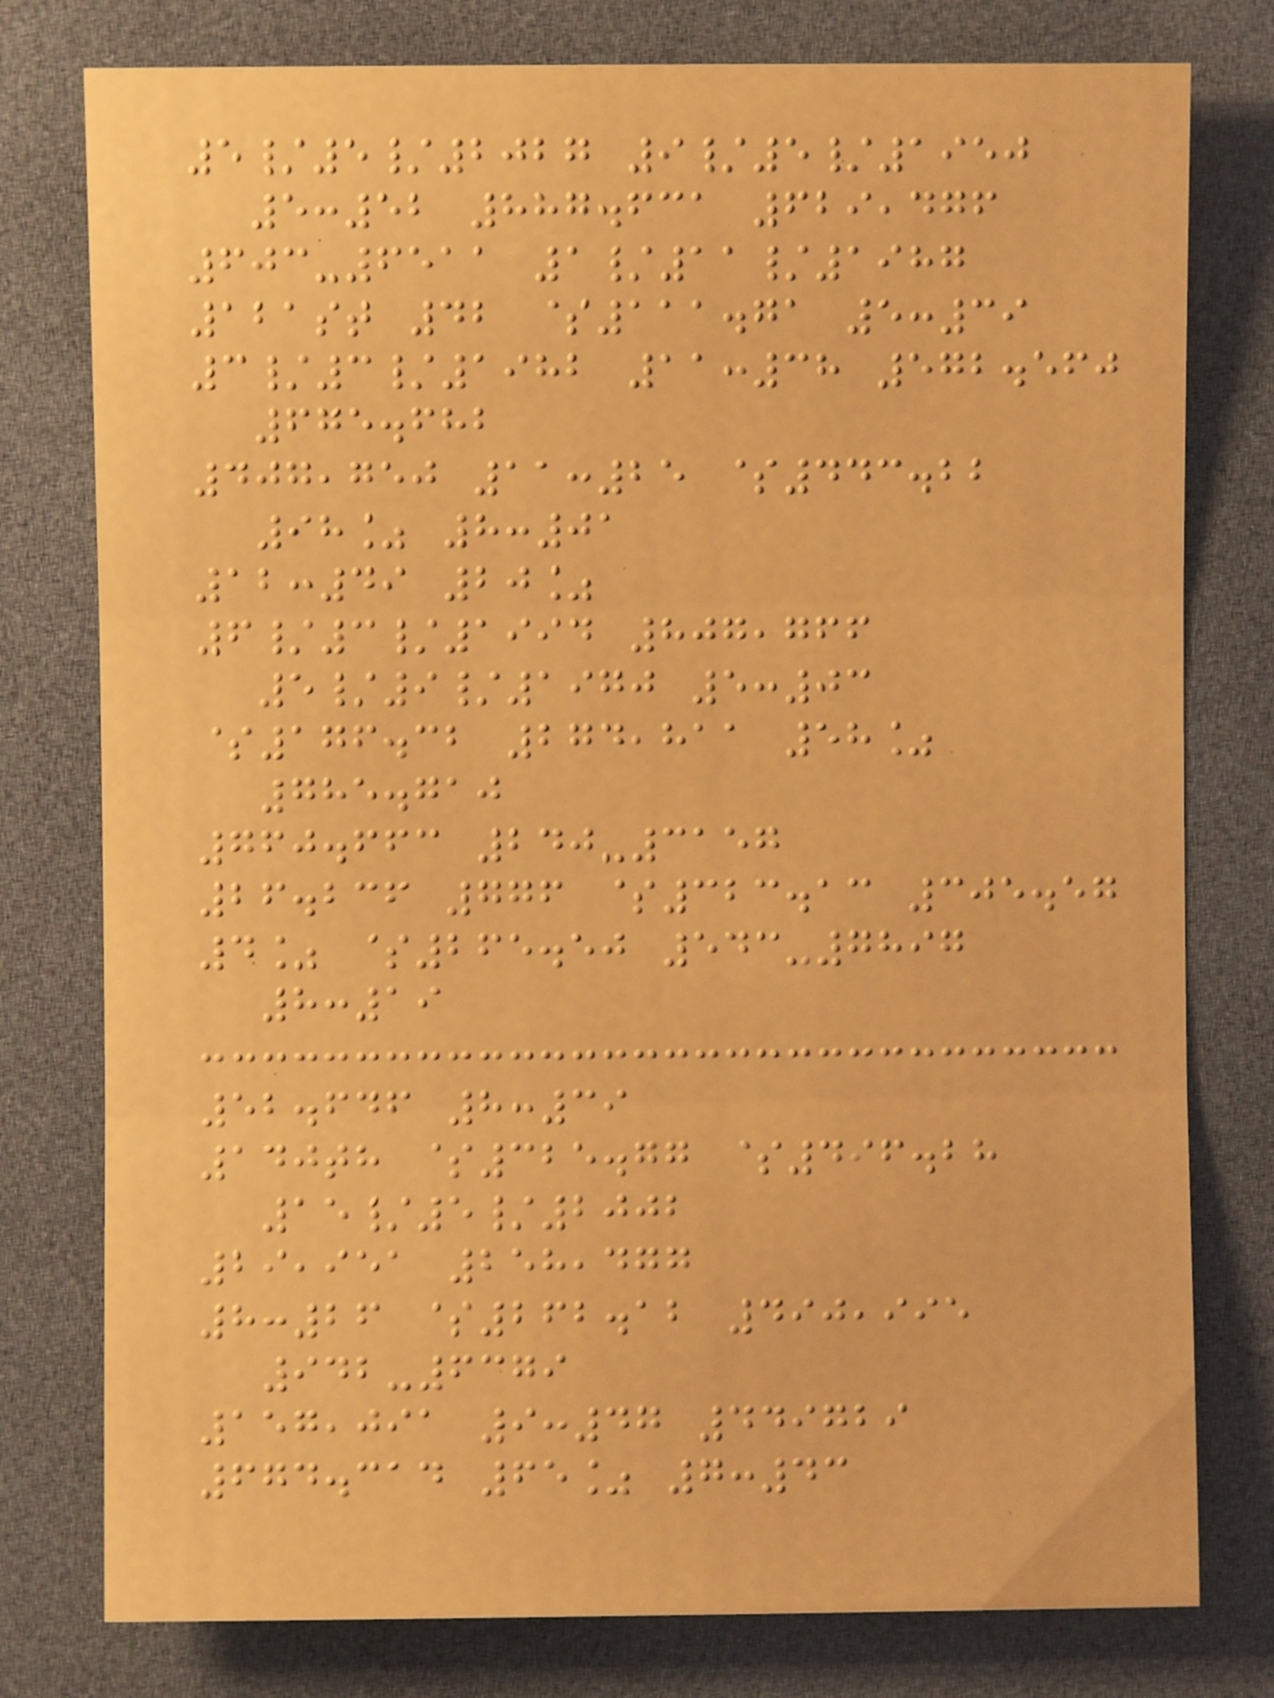5/5/2027 9/5/1950
5:52 887.631 629,476
603-6511 1/11/1987
121st 42 $111.71 5:39
3/3/1982 11:38 572.560
675.682
407,750 11:25 $443.22
98% 8:01
12:49 20%
6/3/1994 807,766
5/9/1970 5:03
$176.32 274,811 58%
785.710
760.663 240-3157
26.236 776 $323.13 305.57
4% $265.50 543-7897
8:19
52.646 8:39
140th $325.77 $496.28
15/5/2002
29,951 258,477
8:26 $262.12 490,995
942-6379
157,091 9:47 449729
674.314 65% 7:43
